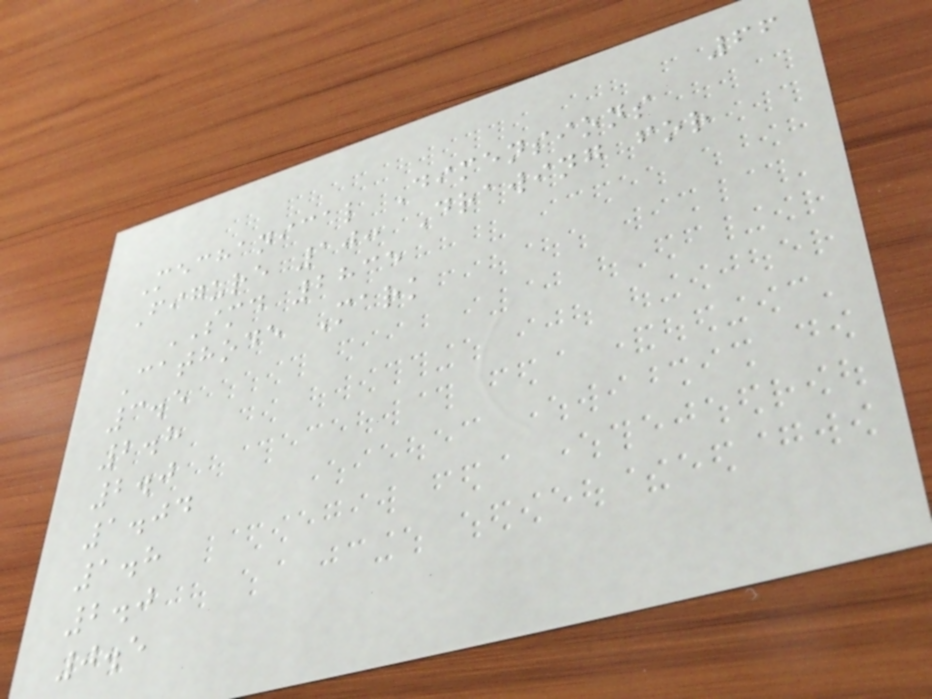66
Mechanical Dimensions
Figure 10: Drawing for
SMD 2835
Cathode Mark
3.5
2.8
2.0
1.04
1.8
2.0
0.5
